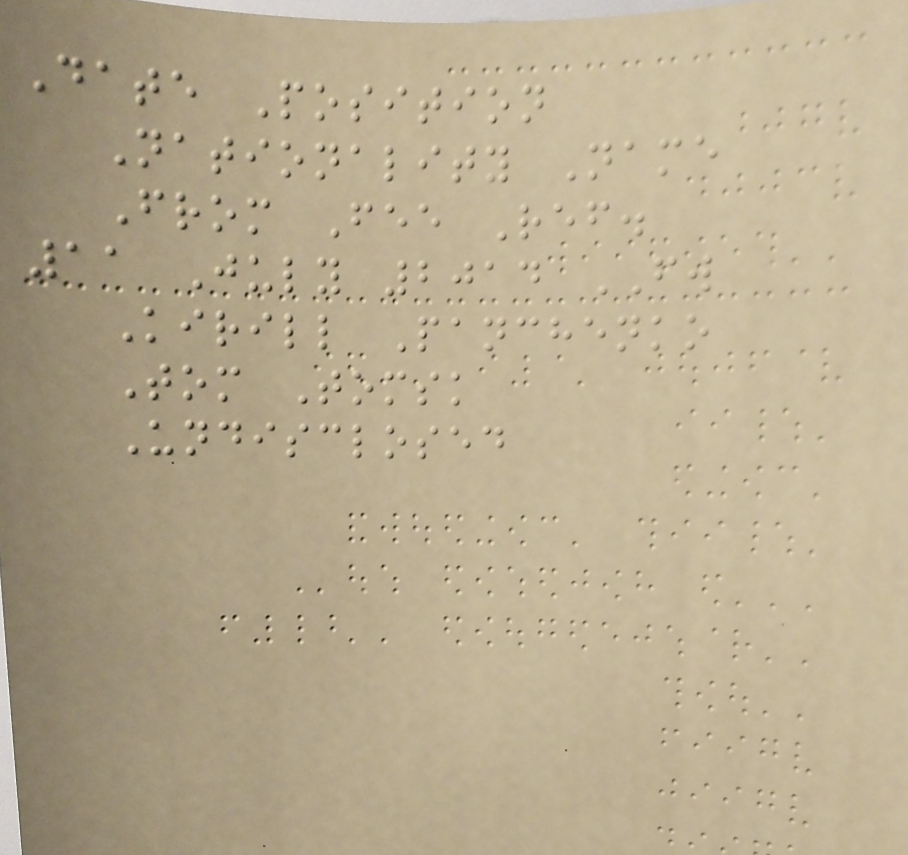Date Position
Nationality Name
From Fee Ref.
11 July 2014 FW
Kirill Panchenko
Tom Tomsk
Undisclosed
